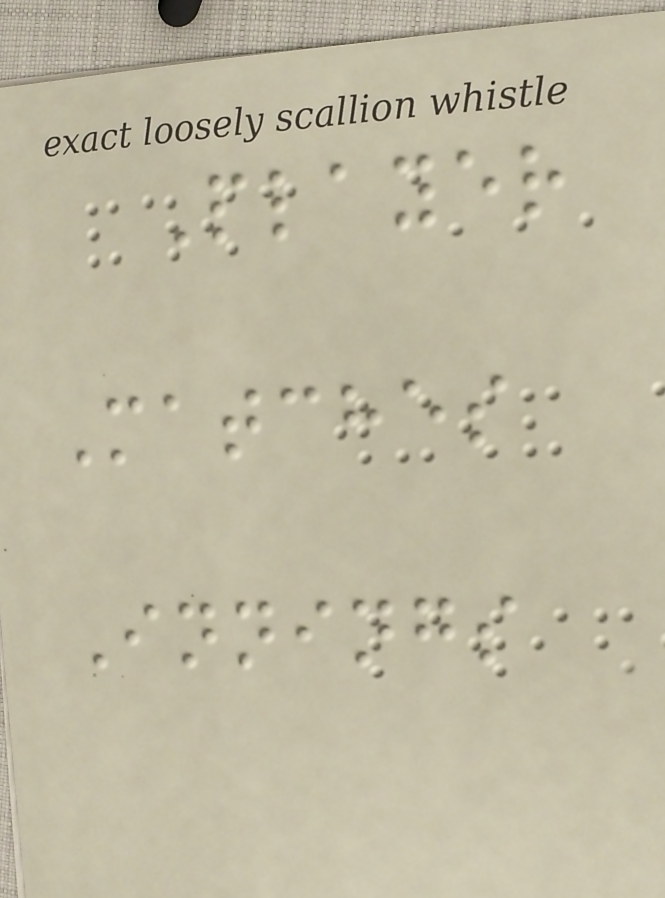Player
Matches
Innings
